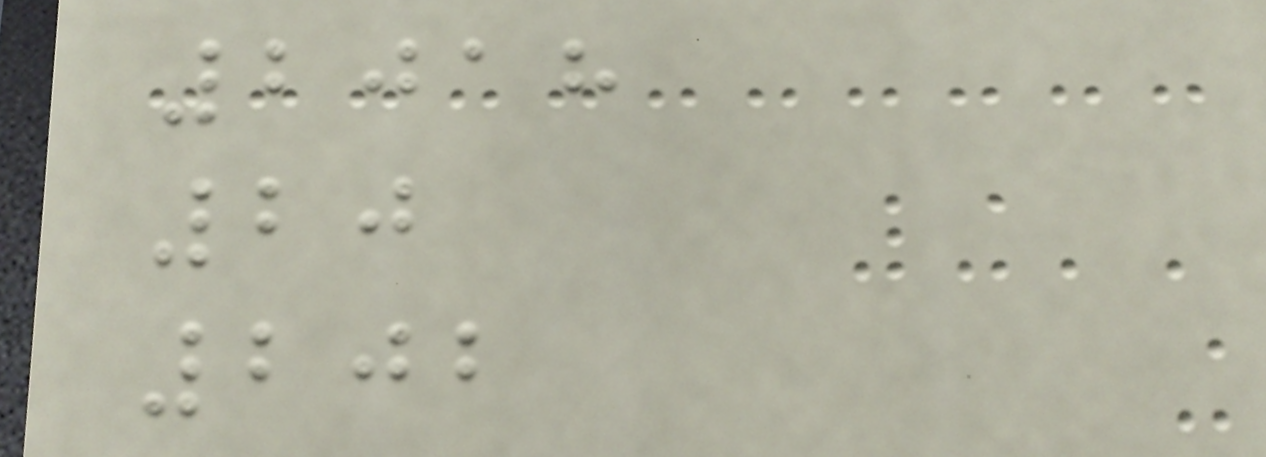2018
20
202
